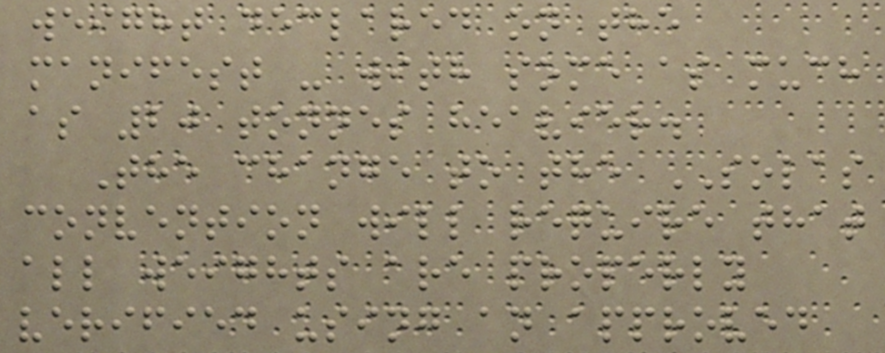weight declared on the
manifest - with some as much
as 20 tonnes heavier.
The change to the SOLAS
convention will require that
all weights are properly
verified using an approved
